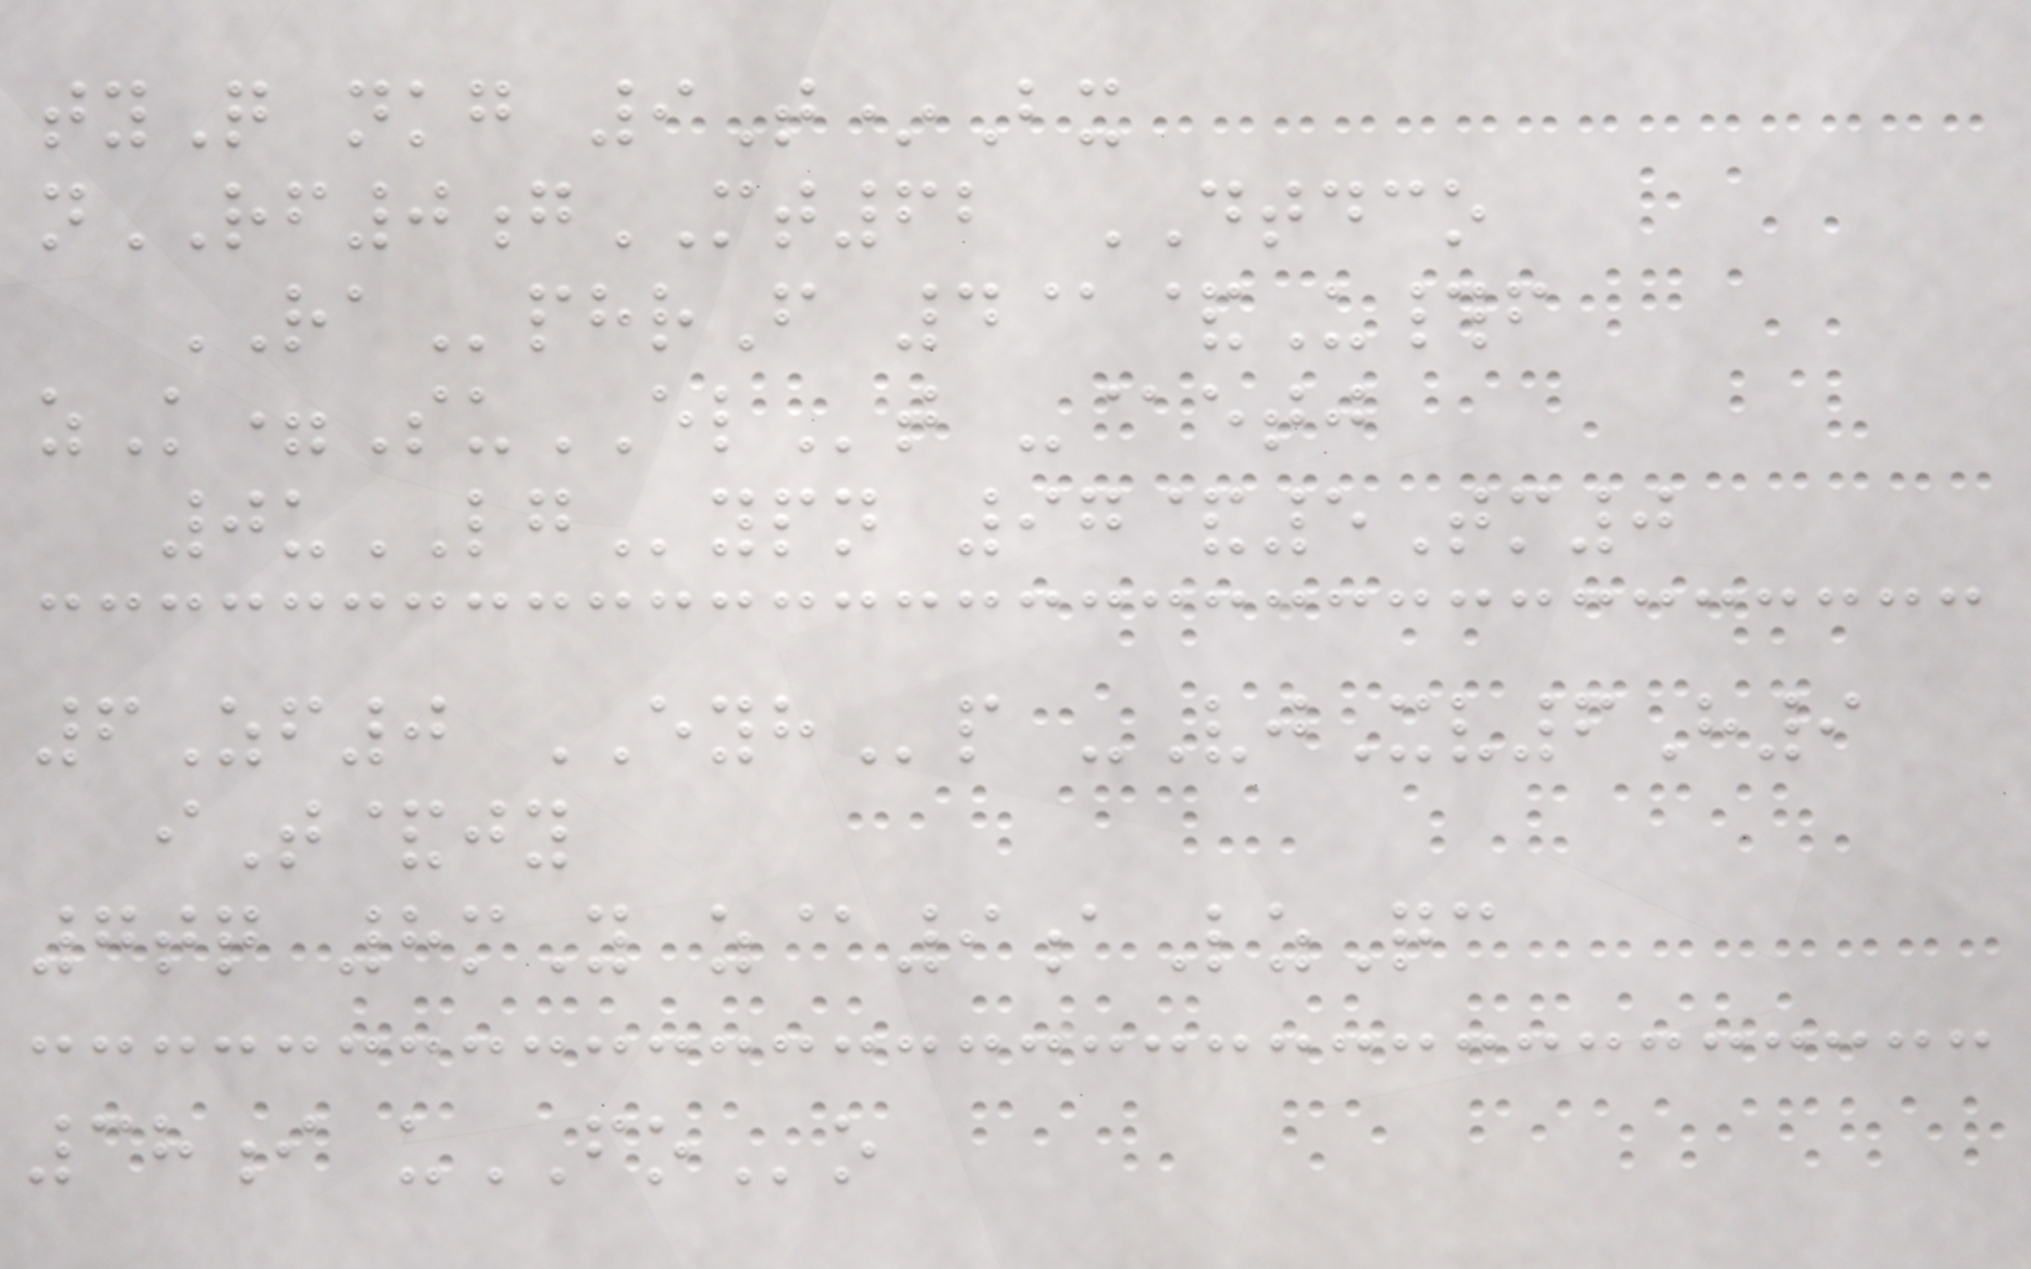tyQ nkg 9T*Bx
nRF0gMT62 DTDCO
RAphrF 4@&U#f
zK=SuELt -@etj
0uLGypn 97&5Tm0
6Zf0 EYHp -VjXv6H9
iT&jy
7tq 8mY z@9aLzQc
38i uFOo
